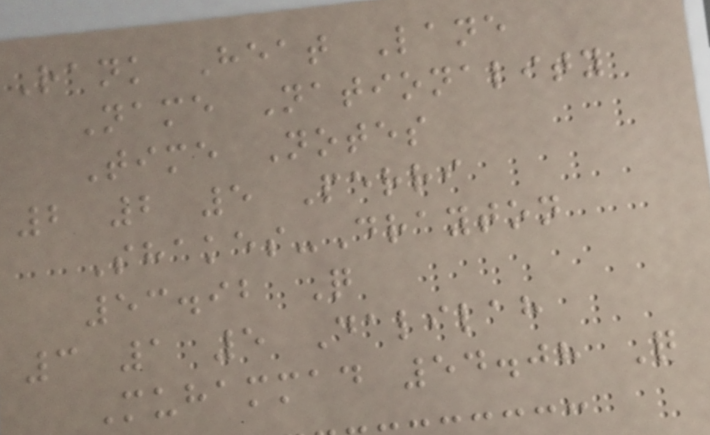Rank Heat Lane
Name Nationality
Time Notes
2 2 5 Perri
Shakes-Drayton
53.92 Q
3 1 5 Dalilah
Muhammad 54.08 Q
